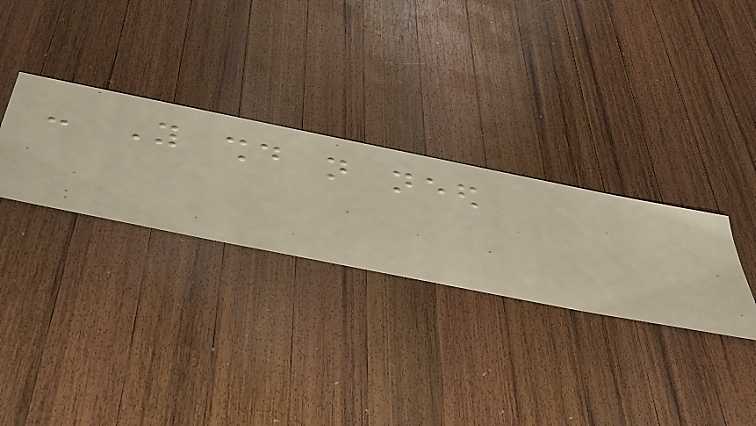- You should not need
